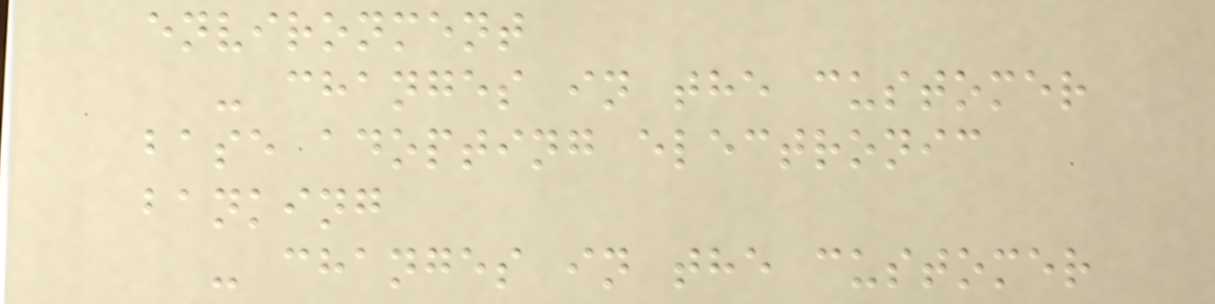environment
- changes in the customer
base adopting electronic
banking
- changes in the customer
